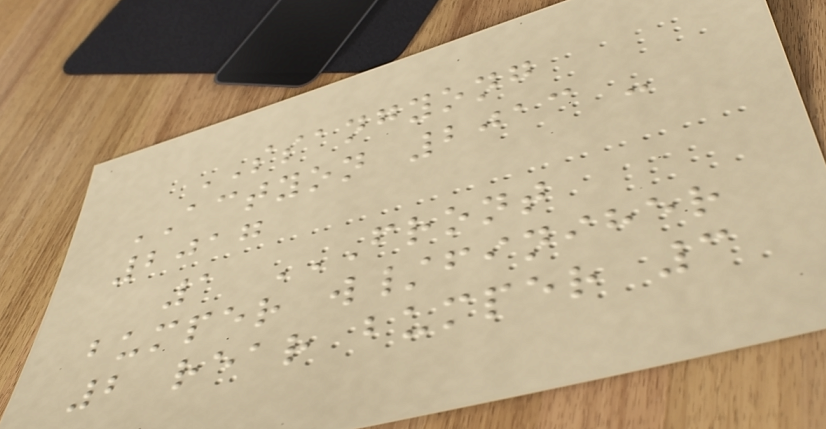SSANGYONG
ACTYON 2013 -
2017
1 FRONT
BUMPER W/FINIHER
2 REAR BUMPER 3
